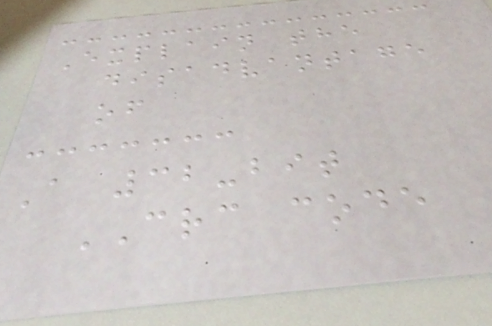Explain the
disadvantage
of
A 32-bit
CRC code
